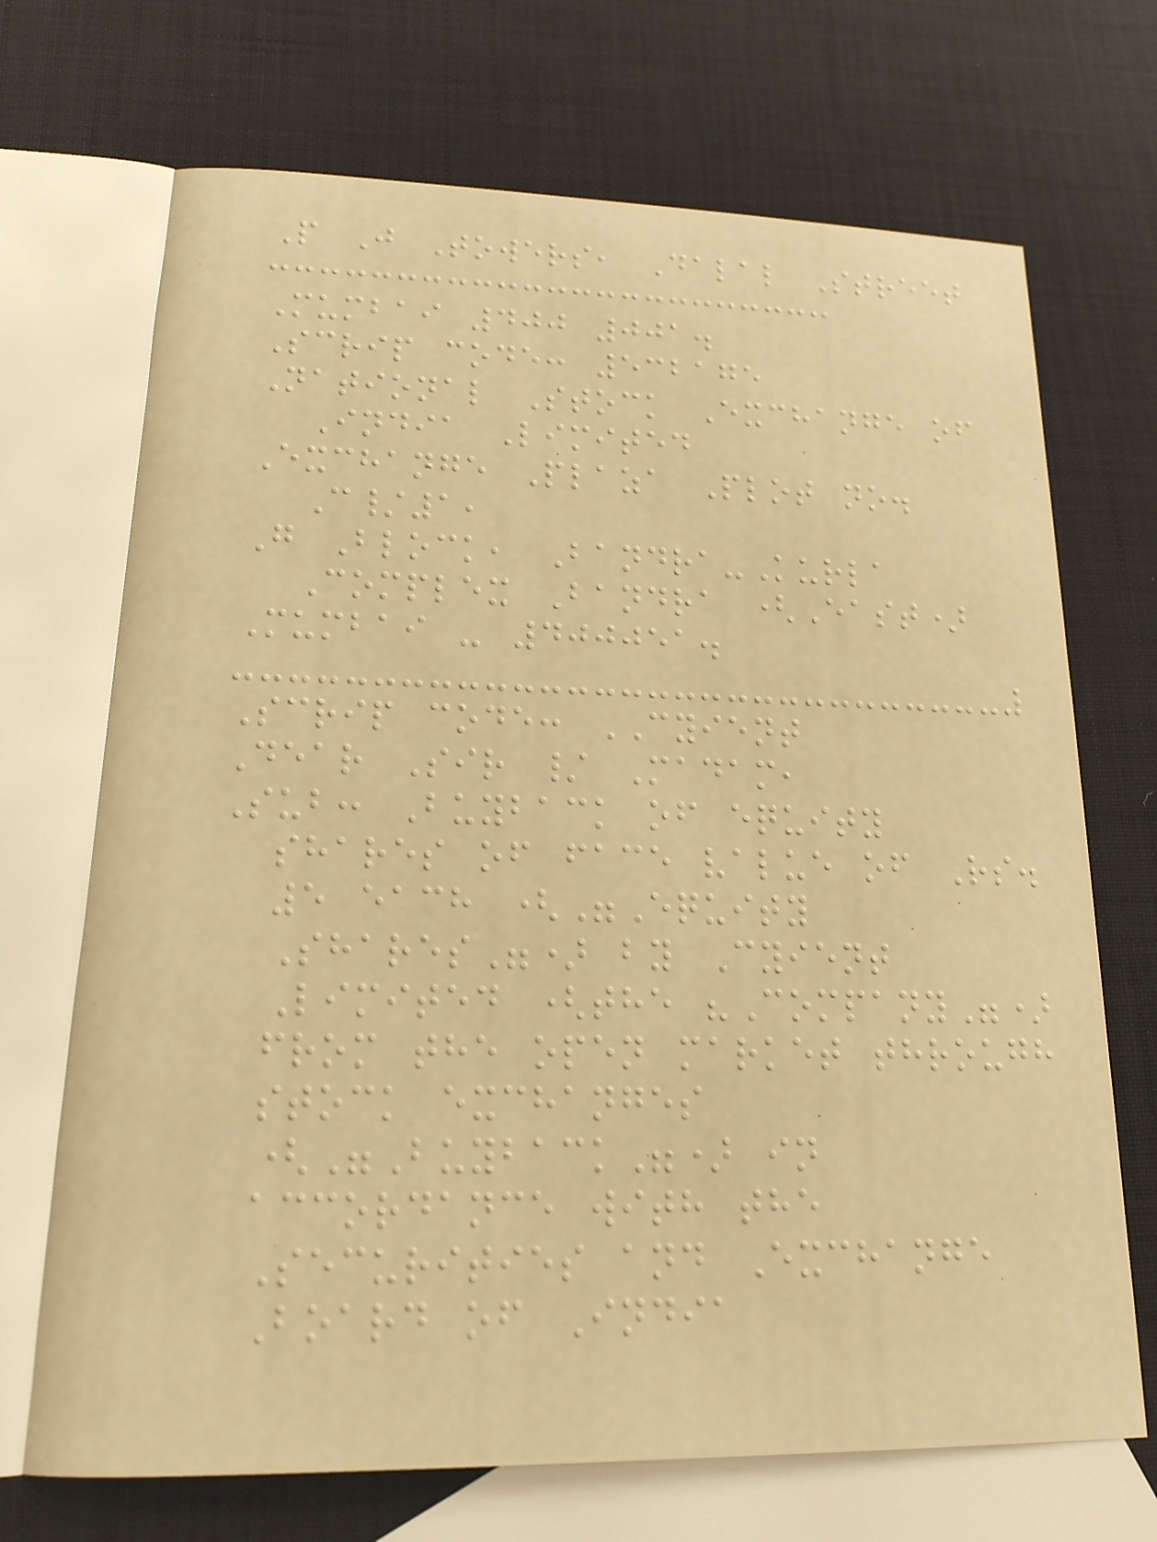P J Towers, Dalal Street
Mumbai 400 001.
Scrip code: 532175
National Stock Exchange of
India Limited
Exchange Plaza Plot no.
C/1,
G Block, Bandra-Kurla
Complex Bandra (East)
Mumbai - 400051.
Scrip code: CYIENT
Dear Sir / Madam,
Sub: Buyback of equity
shares of face value of Rs.
5 each ("Equity
Shares") by Cyient
Limited (the "Company")
from the open market through
stock exchanges
("Buyback") in
accordance with the
Securities and Exchange
Board of India
